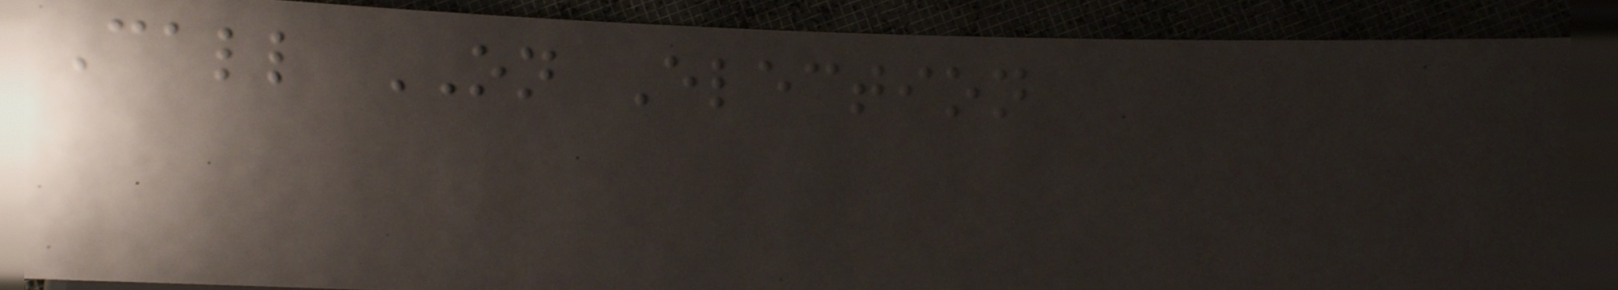Call ON Election
